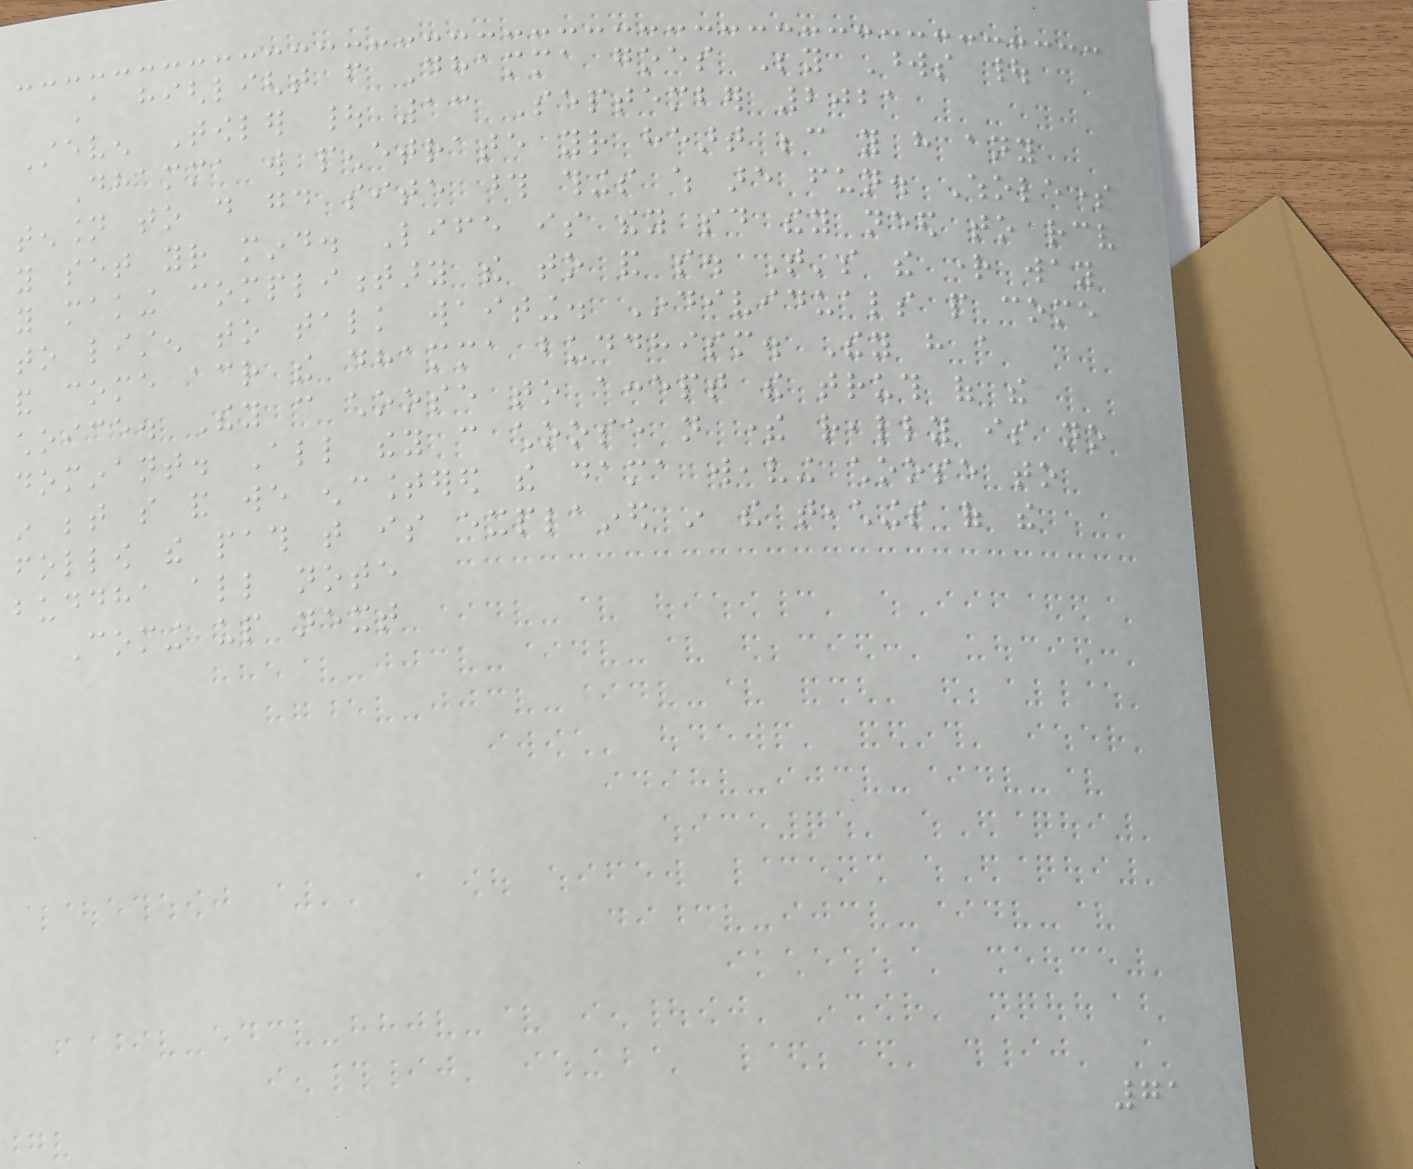A highlight from Dhamma goes Beyond Words |
Steven Towler | 13 September 2021
Dhamma will penetrate your heart because you have any
tension to do good site those things which are fun. Wholesome
you set your mind. Life is they said they need to receive
you making complimentary the to and so. That's the right way
to listen to talk waiting. Individuals people come
and come across the dhamma buddhism. They have a
choice. They can choose to accept the truth of the
dominant. All they can choose not there really is no
in between so and we encountered the dama weaving choose to
follow the path that is explained in the teachings of the
buddha all note
Coming up next
71
